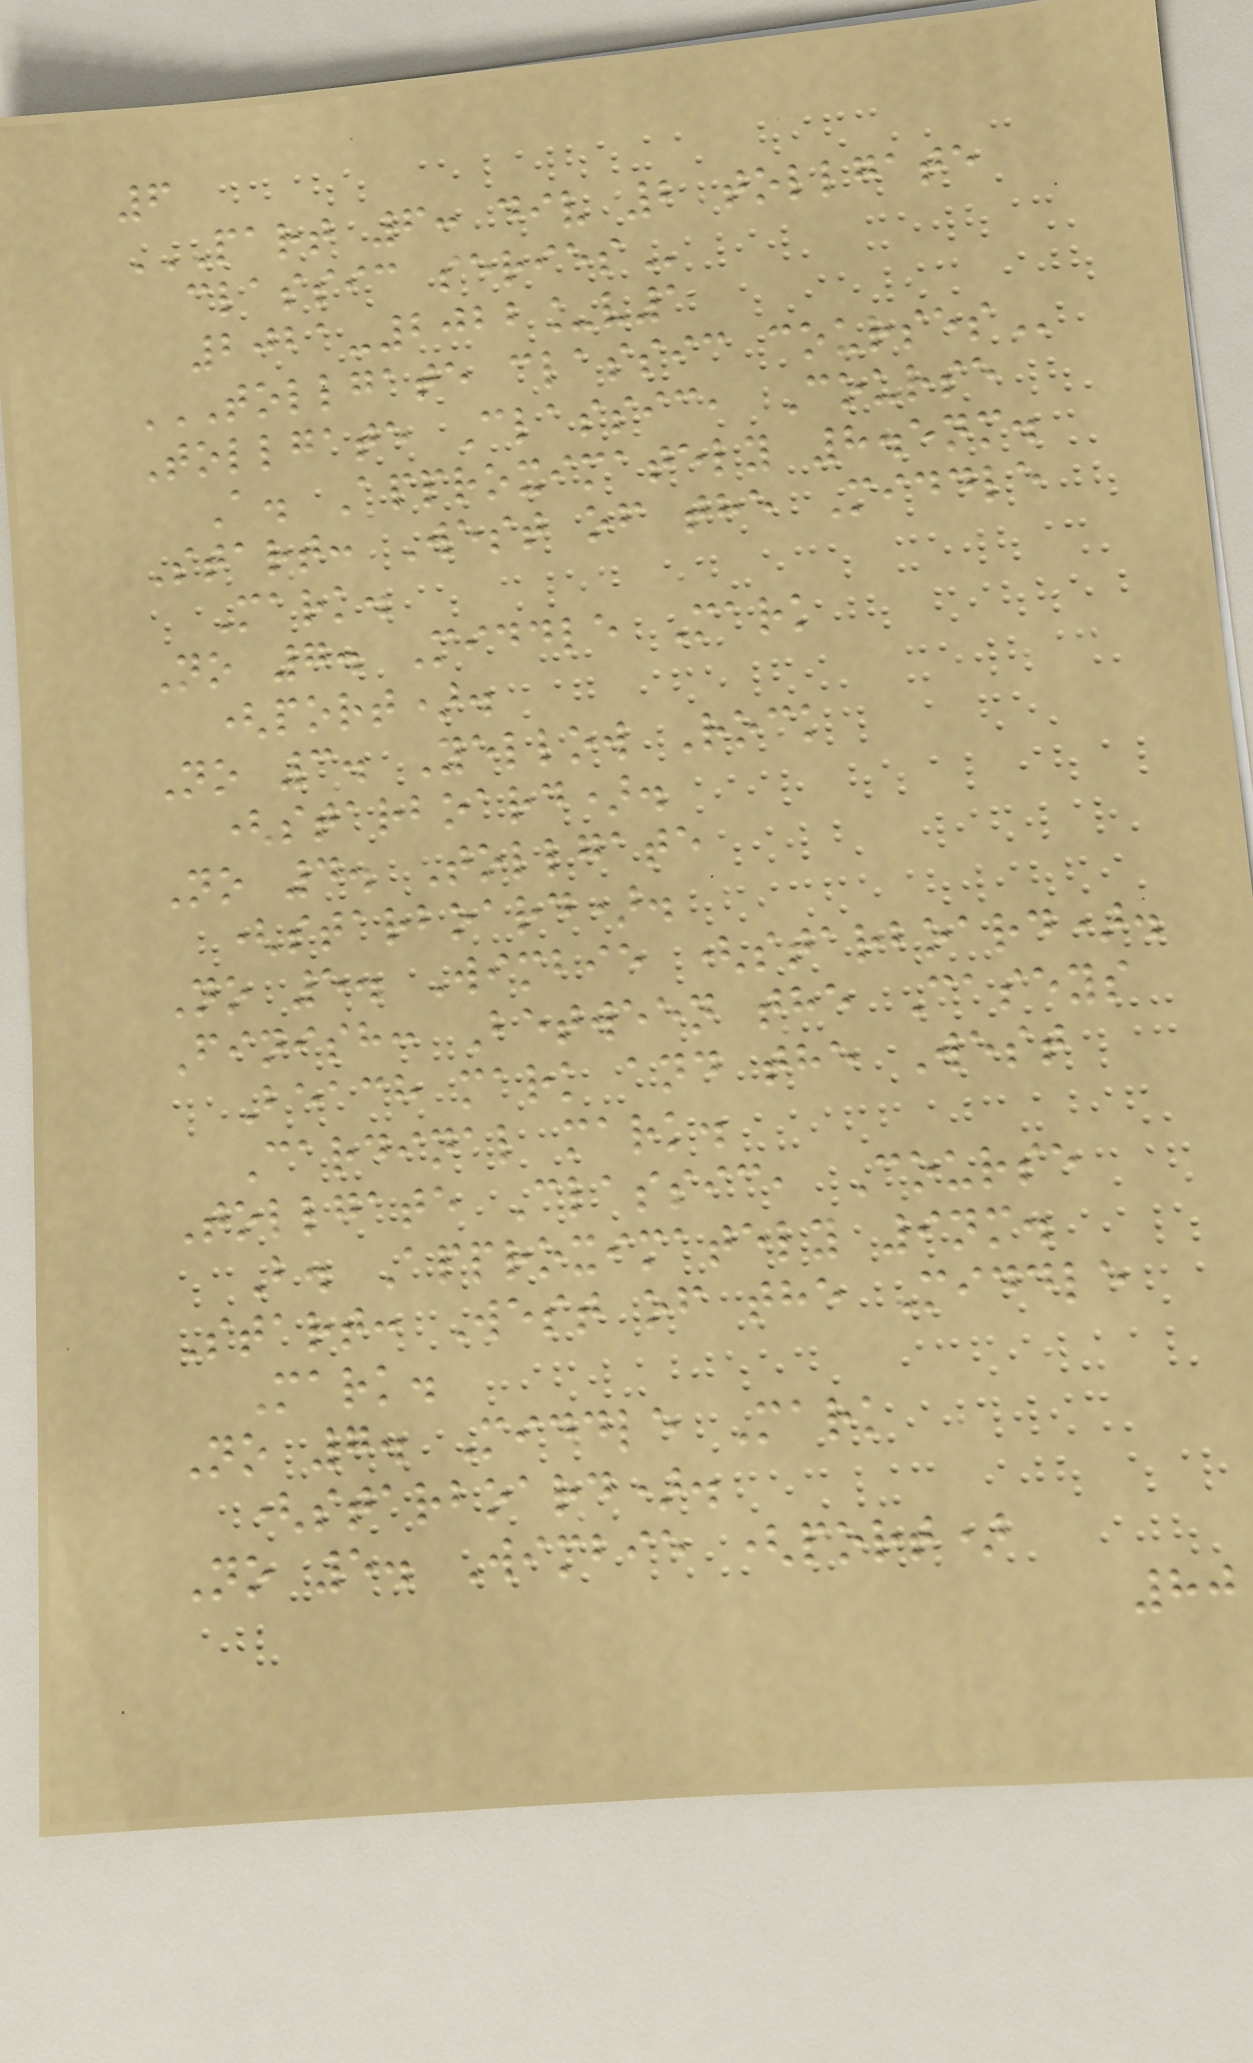6
PART 6: DIV 2 TOLLGATE
CLASSIC SERIES
2021-2022_v1
TOLLGATE CLASSIC COURSES
Tollgate Classic, Course
A. Approximately 8.5nm.
Start: West of the Middle
Mark.
No 7. Middle Mark
(port).
No 3. Yellow Rock
(starboard).
No 4. Tollgate
(starboard).
No 5. Wimbie (starboard).
Finish: Between the Caseys
Beach mark and the West
Cardinal mark.
Tollgate Classic, Course
B. Approximately 9nm.
Start: West of the Middle
Mark.
No 7. Middle Mark
(starboard).
No 5. Wimbie (port)
80
